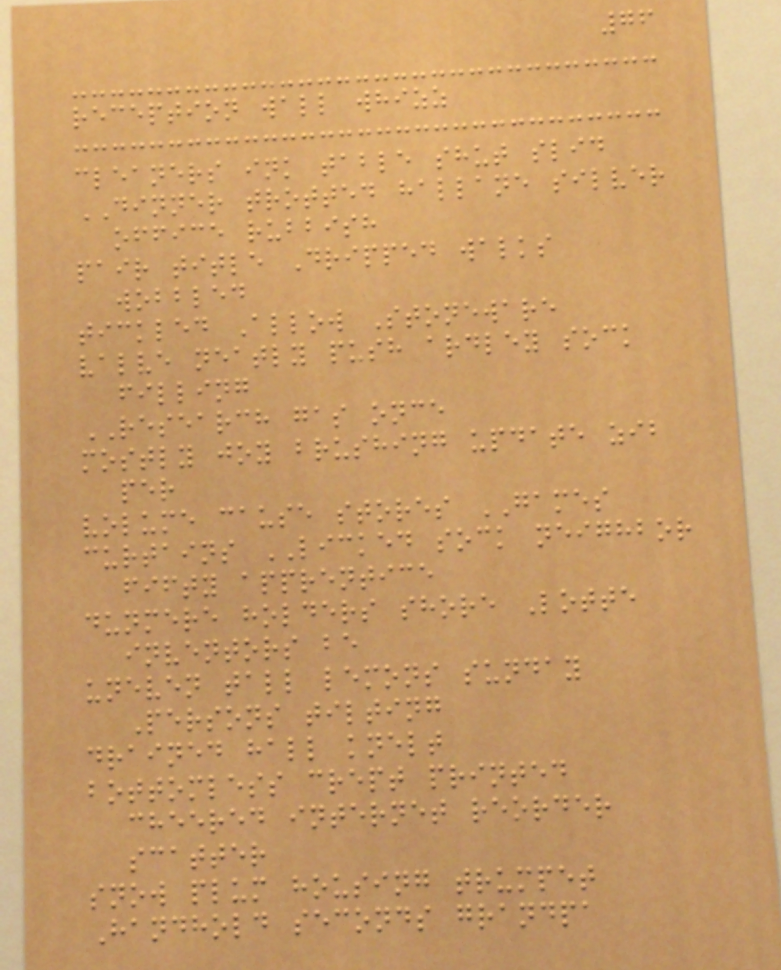76
reception wall whizz
cleaners ink table shut slid
DINNER trotted hallane silver
office rubbish
pair title Dripped walks
wobbled
tickled Allow Stoneware
valve neatly push ardley sock
filling
RESEARCH gas once
mostly joy brushing update zib
per
volume cause stores GAMES
curtains LICKED sock neighbor
fifty apprentice
dunmere holders shore Lotte
inventors be
uneven tall lemons sunday
Persons tilting
drained hall knelt
bottomless crept printed
cheered internet reorder
scatter
snow plum housing trumpet
Handhold seconds grandpa
